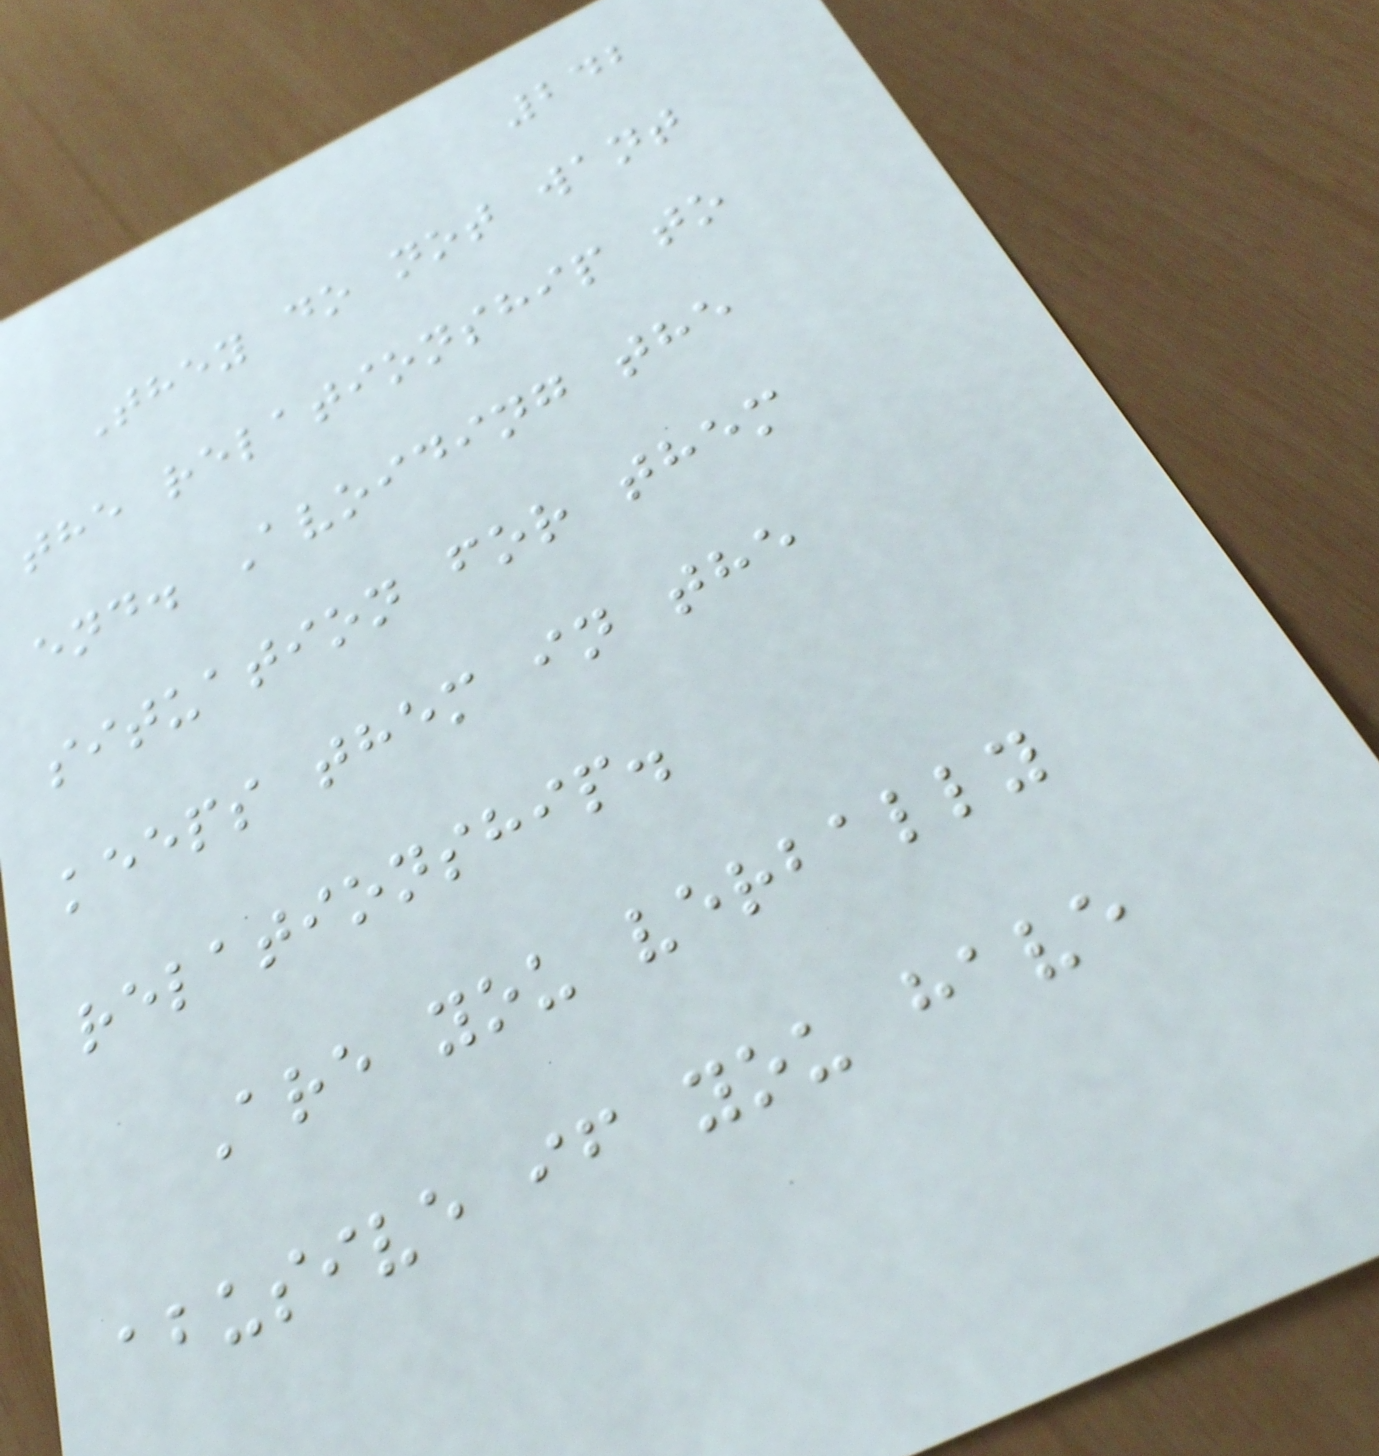242
They do not want
the relationship to
end. Avoiding the
situation for them
keeps them in the
relationship.
Are you verbally
abusive if you have
